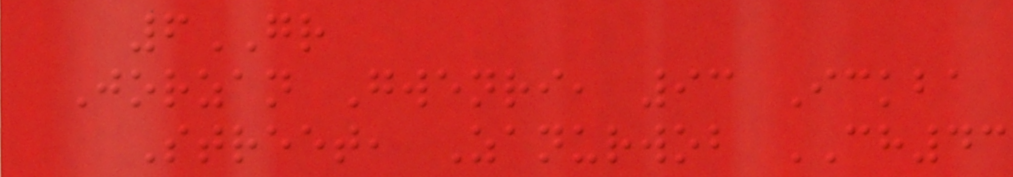6GR
Jorzan Gwenri, 93 Ickba
Street, Zanurwob CH43
